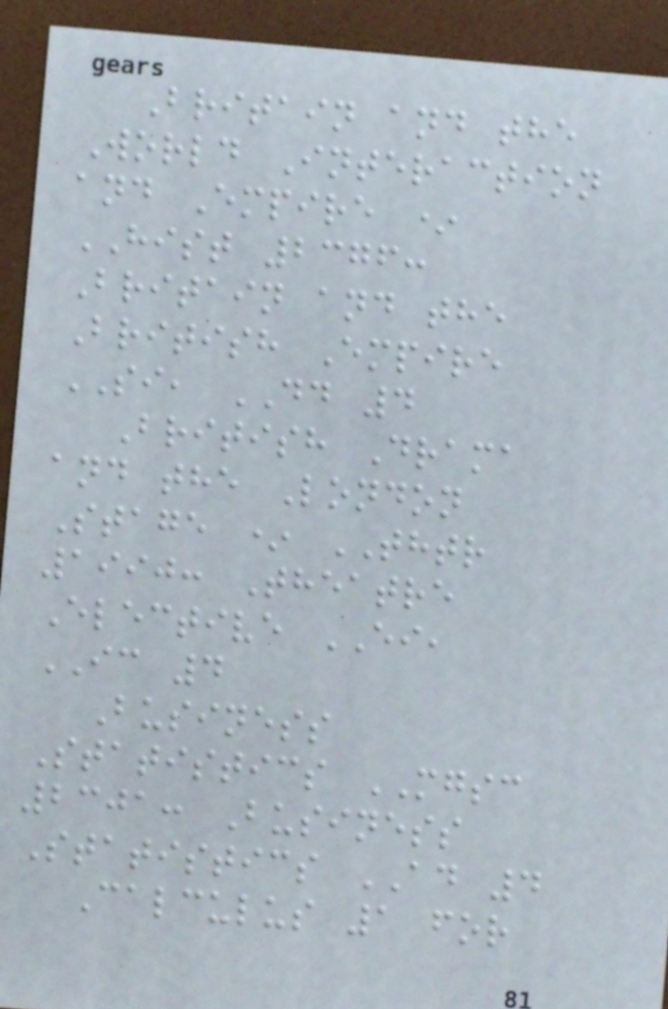Britain and the
World Interaction
and Empire *
HIST 2376:
Britain and the
British Empire
SI, DD 4
British Drama
and the London
Stage * THTR
1990: Theatre
Elective EI,
IC 4
Business
Statistics MGSC
2301: Business
Statistics AD 4
Calculus 1 for
